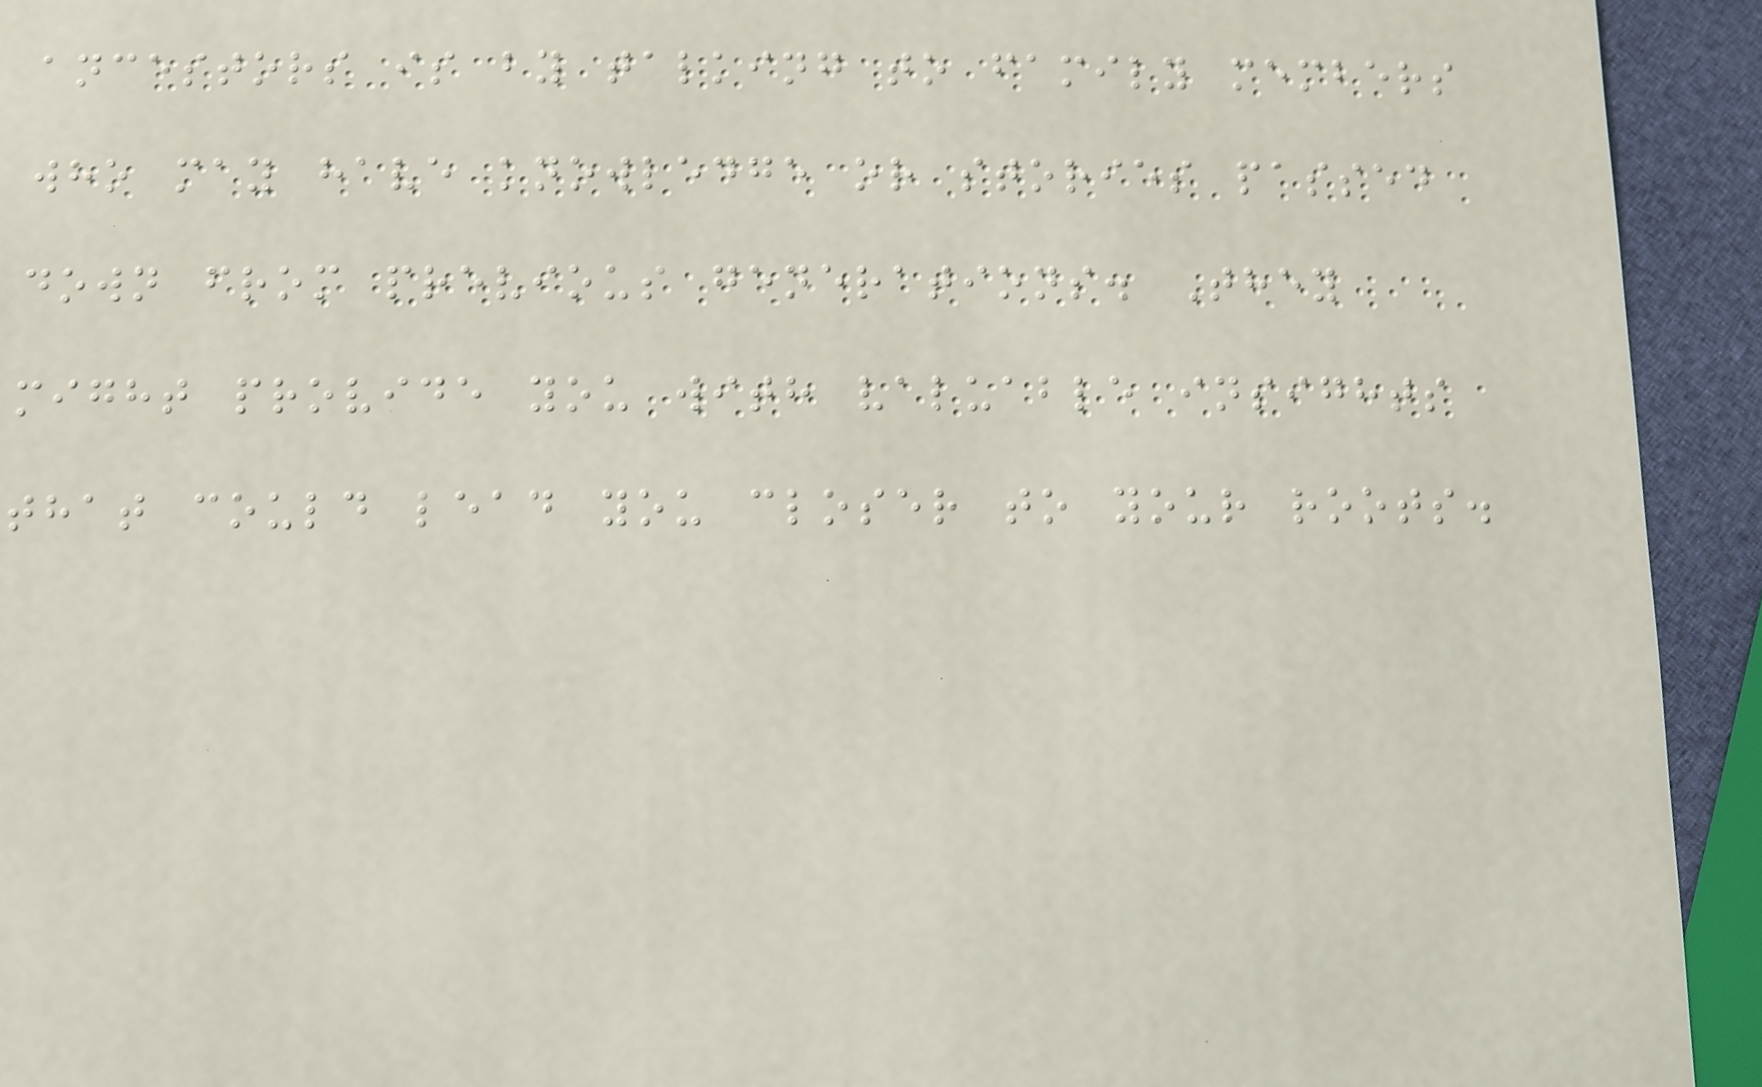ancestors is by talking to family members
who may have knowledge or stories passed
down from previous generations. They
might provide you with valuable insights
that could lead you closer to your roots.
